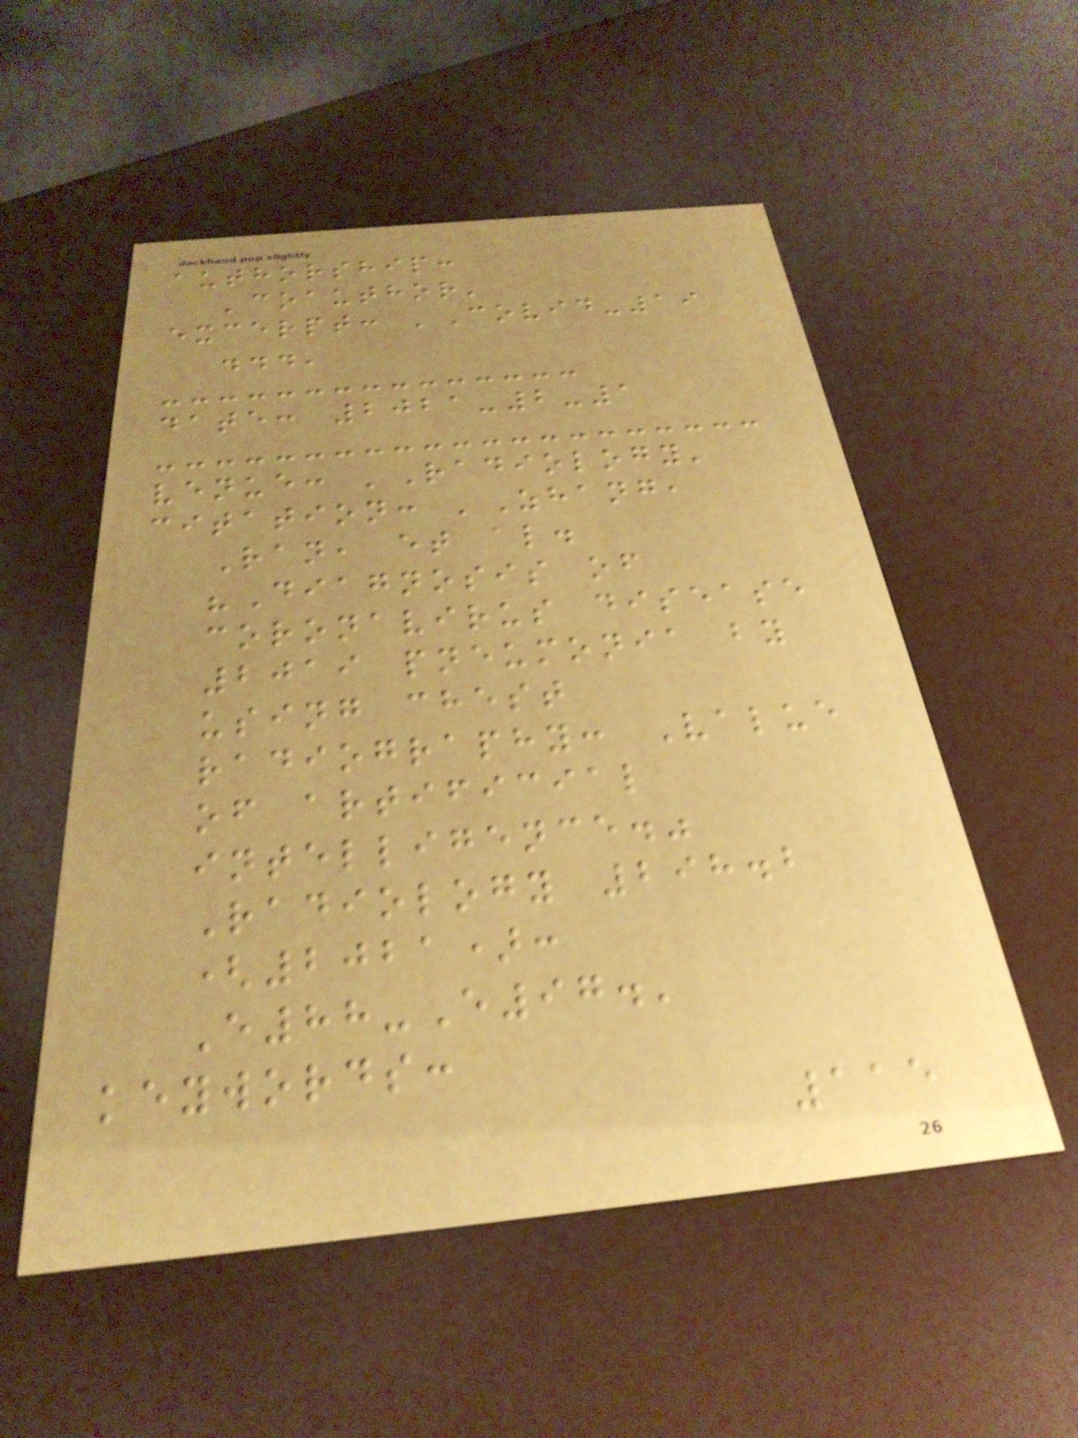authorship:
'coauthor'
excerpt: 'Covid-19
...'
date: 2021-2-1
venue: 'Radiology'
citation: 'Zhang,
Ran, et al.
"Diagnosis of
coronavirus disease
2019 pneumonia by
using chest
radiography: Value
of artificial
intelligence."
Radiology 298.2
(2021):
E88-E97.'
keywords:
115
